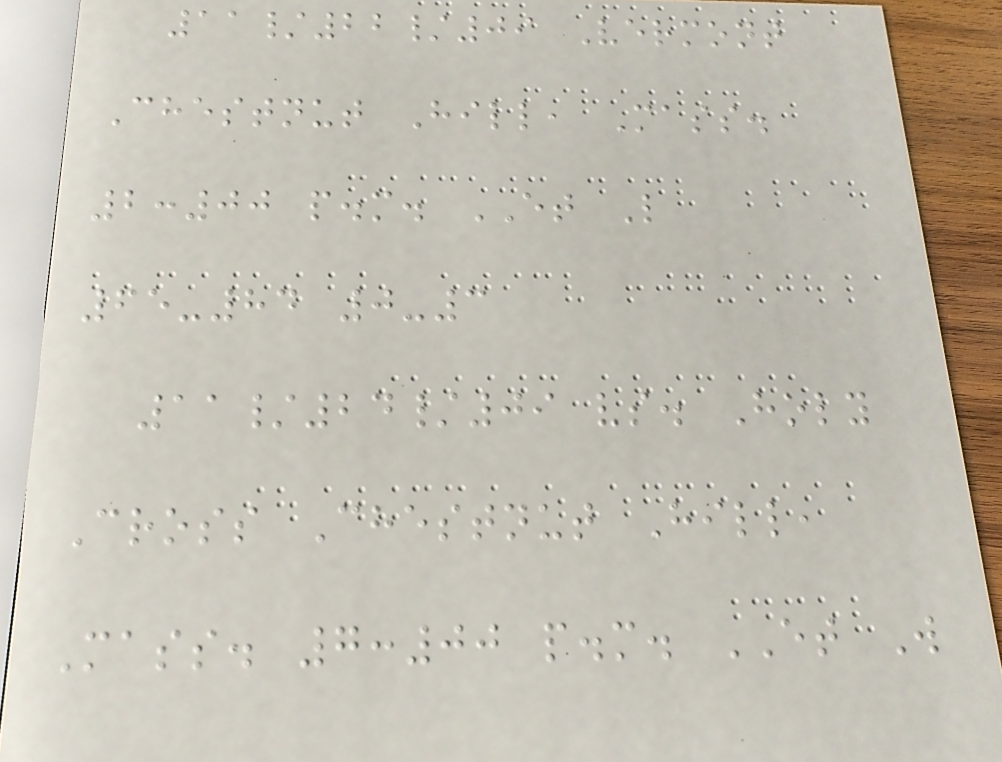11/22/09 Vermont
Chestnut Hill, Mass.
2:00 p.m. ET L
65-84 0-3
11/24/09 vs. Holy
Cross Chestnut Hill,
Mass. 7:00 p.m. ET W
